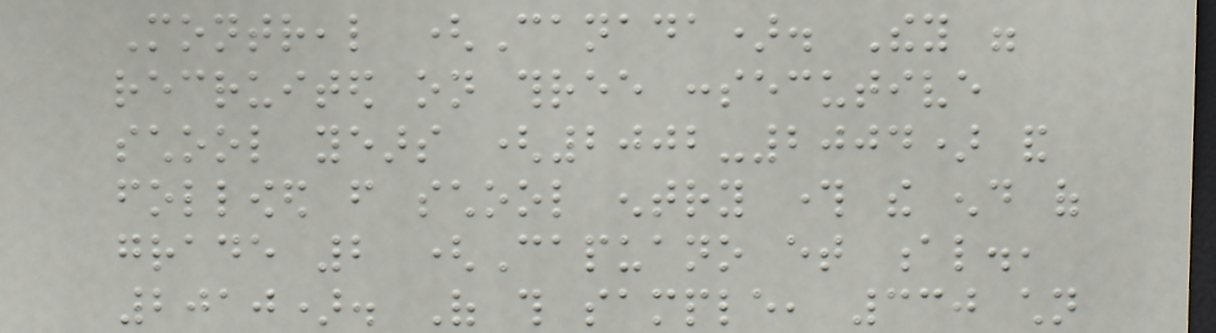Montreal (Canada). They were
recruited on three consecutive
school years (2002-2004) and
followed from school entry through the end of
grade 2 (Capuano et al.,
2010). Of this sample, 330 children
